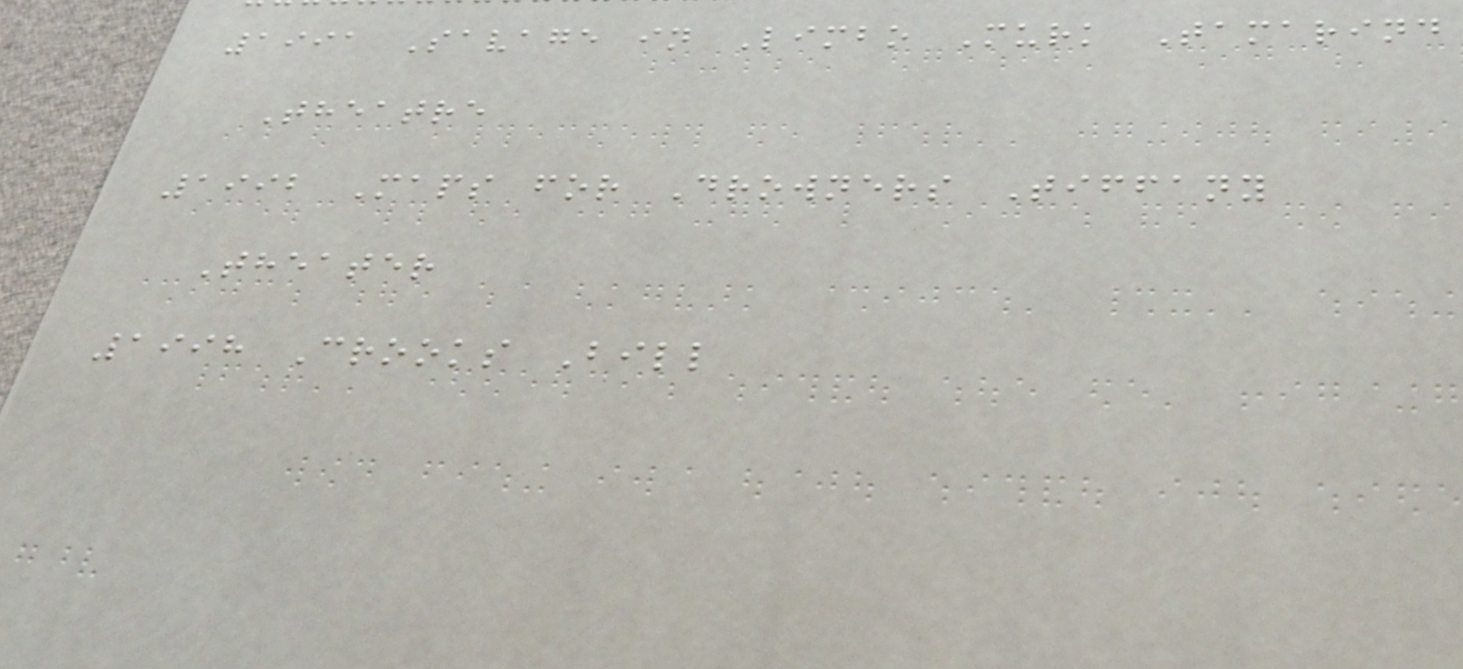1991 Savage in Limbo Murk Tamarind
Theatre
1992 Maps for Drowners Tiffany
Theater
1998 Crooks Bill
